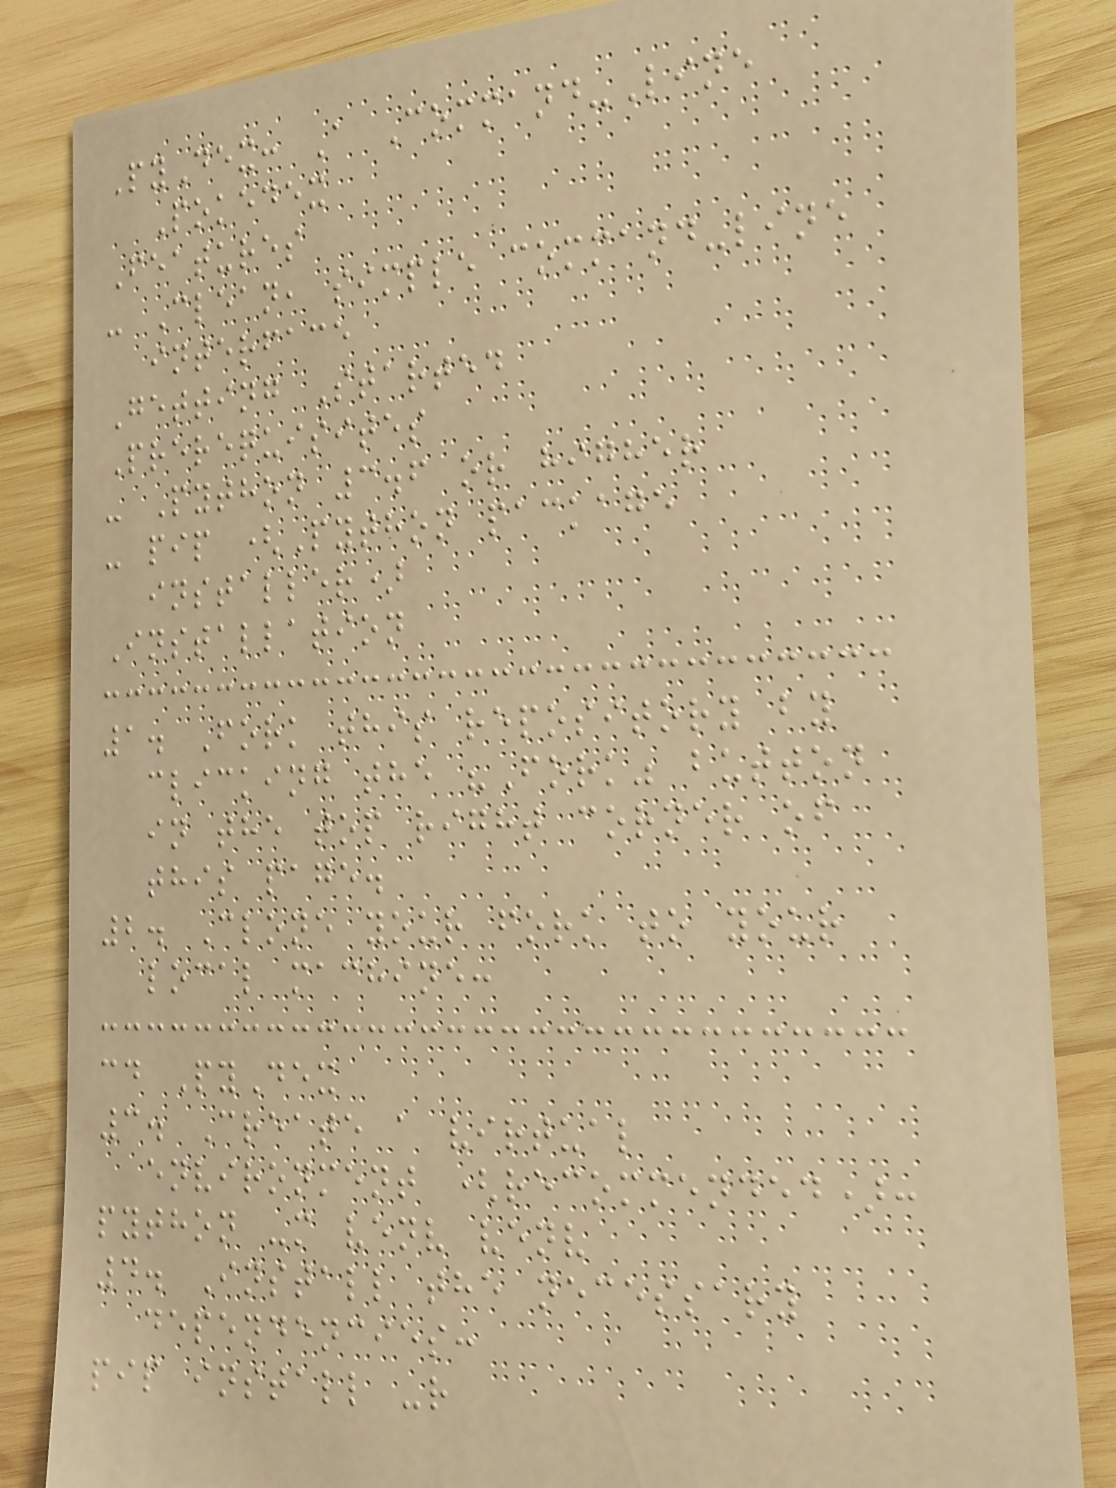PyDex: A Command-Line
Pokedex
Features
- Clean, simple command-line
interface
Getting Started
Prerequisites
- Python 3.6 or higher
- pip (Python package
installer)
Installation
1. Fork this repository by
clicking the "Fork" button
in the top right corner of
this page.
2. Clone your fork to your
local machine:
cd PyDex
3. Create a virtual
environment (recommended):
python -m venv venv
4. Install the necessary
dependencies:
pip install -r
